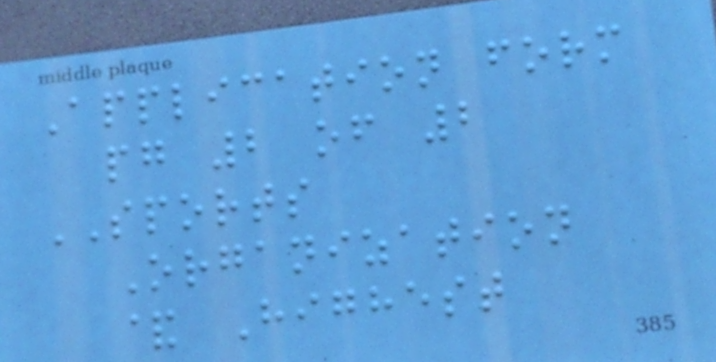Application form
pg 2 of 2
SPORTS
Organization
& Highest
